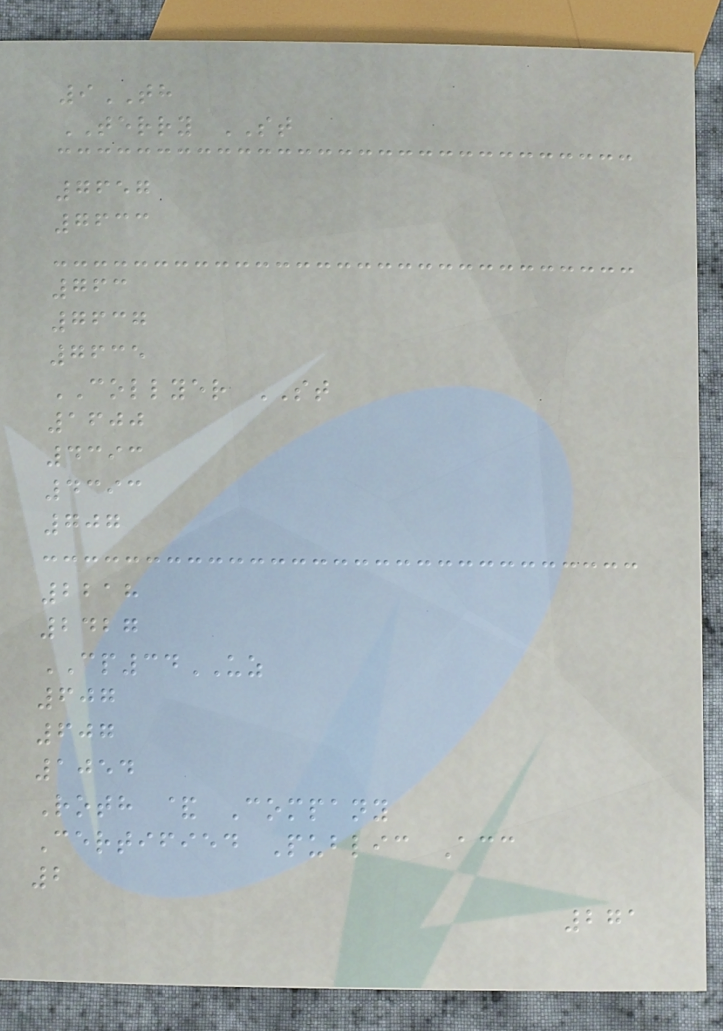9TH
TERRY ST
7657
7633
763
7637
7635
COLLYER ST
1600
4393
4393
707
2218
2427
CP34UZ
607
607
1054
Roth & Company
Certified Public Acc
2
271
